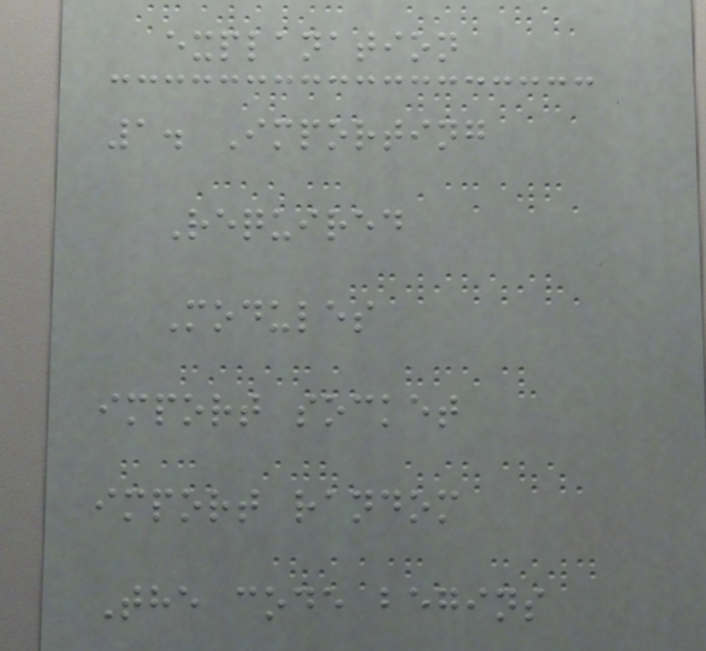explanation
1. Importing
Required
Modules
import socket
import random
The code begins
